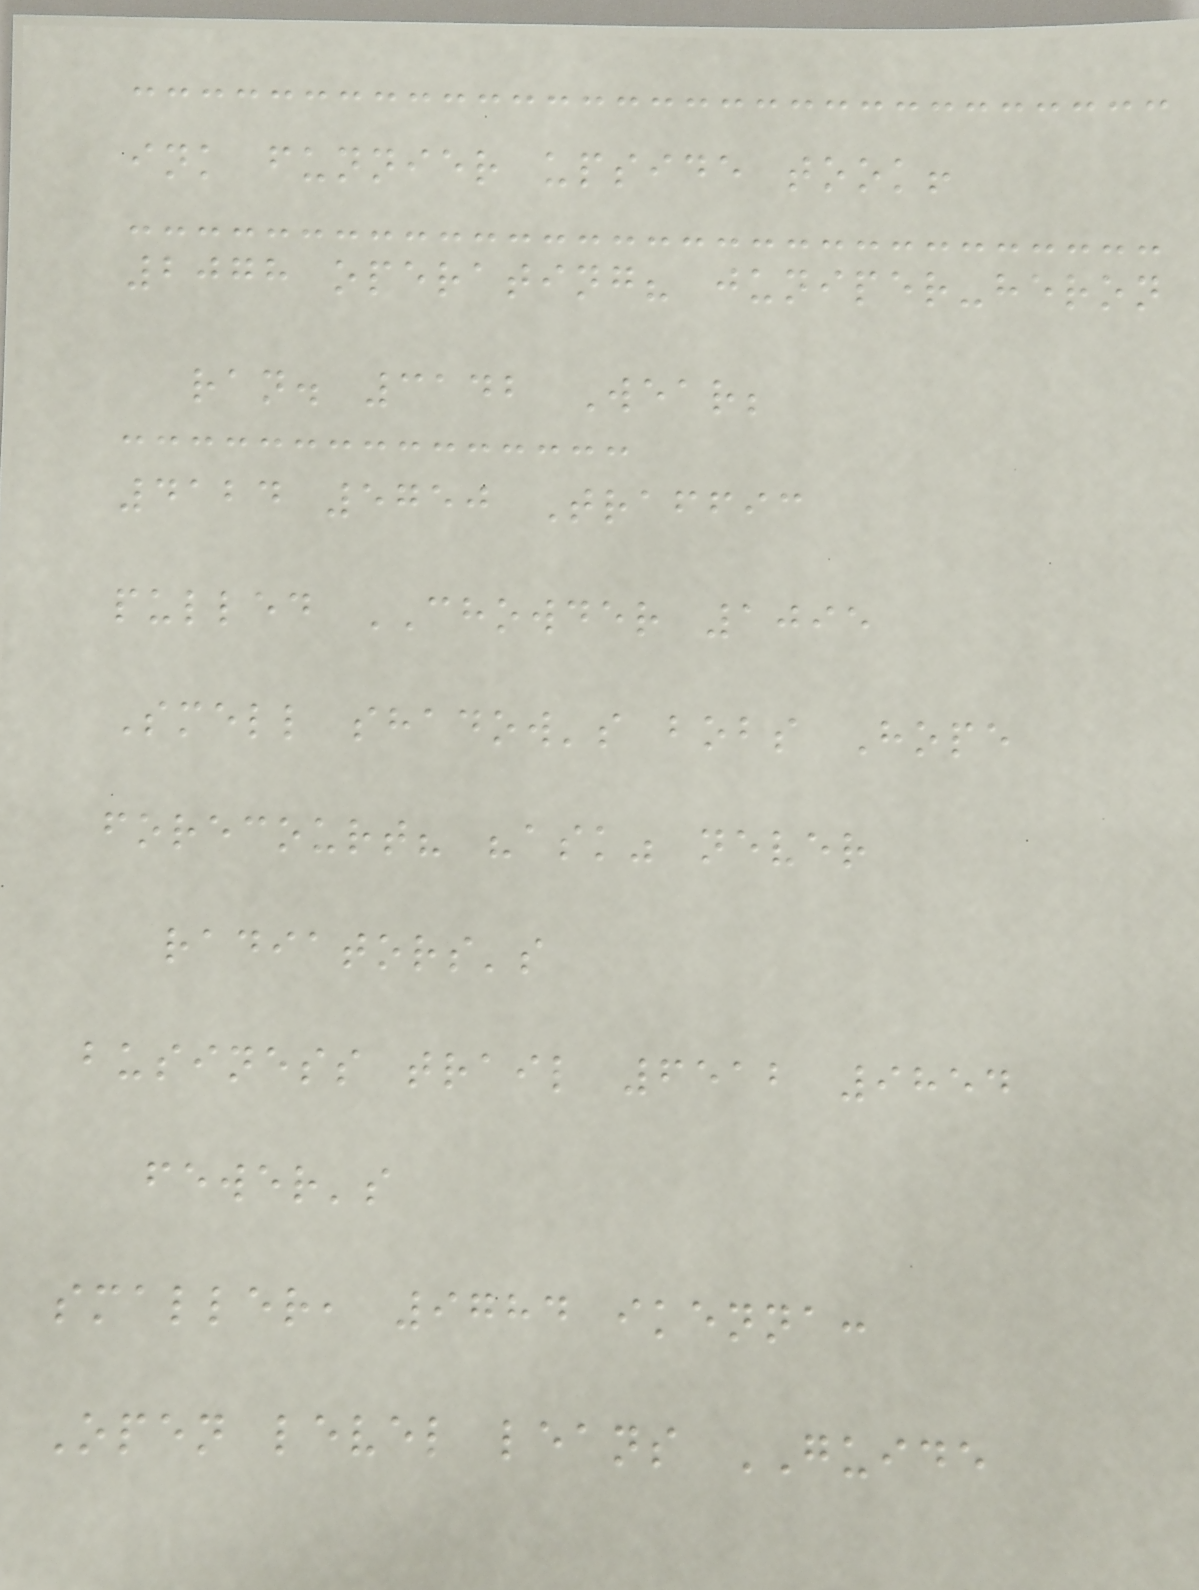ink funnier upside took!
2078 operating? juniper-heron
ran. 3142 Wear;
4124 5750 Traffic
pulled CHOWDER 1095
Smell shadow's bobs Hope
forecourt? "ask" never
radiators's
business trail 6512 9854
fewer's
smaller, 9784 ikenna:
Open level leans GUIDE
